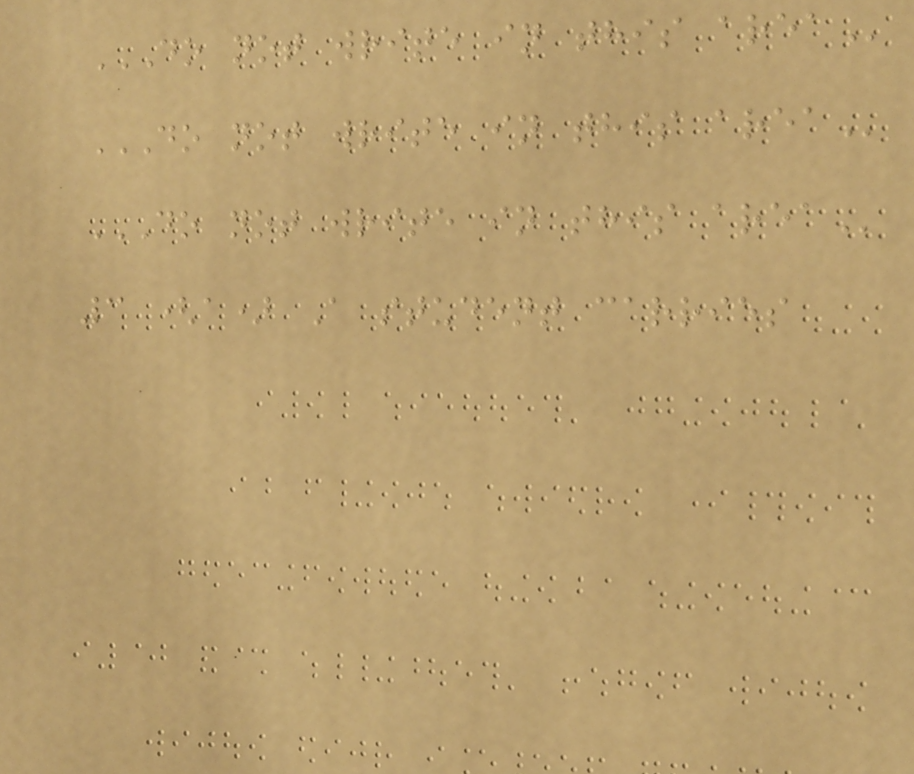DO NOT WRITE IN THIS AREA
DO NOT WRITE IN THIS AREA
DO NOT WRITE IN THIS AREA
3 (a) A student carries
